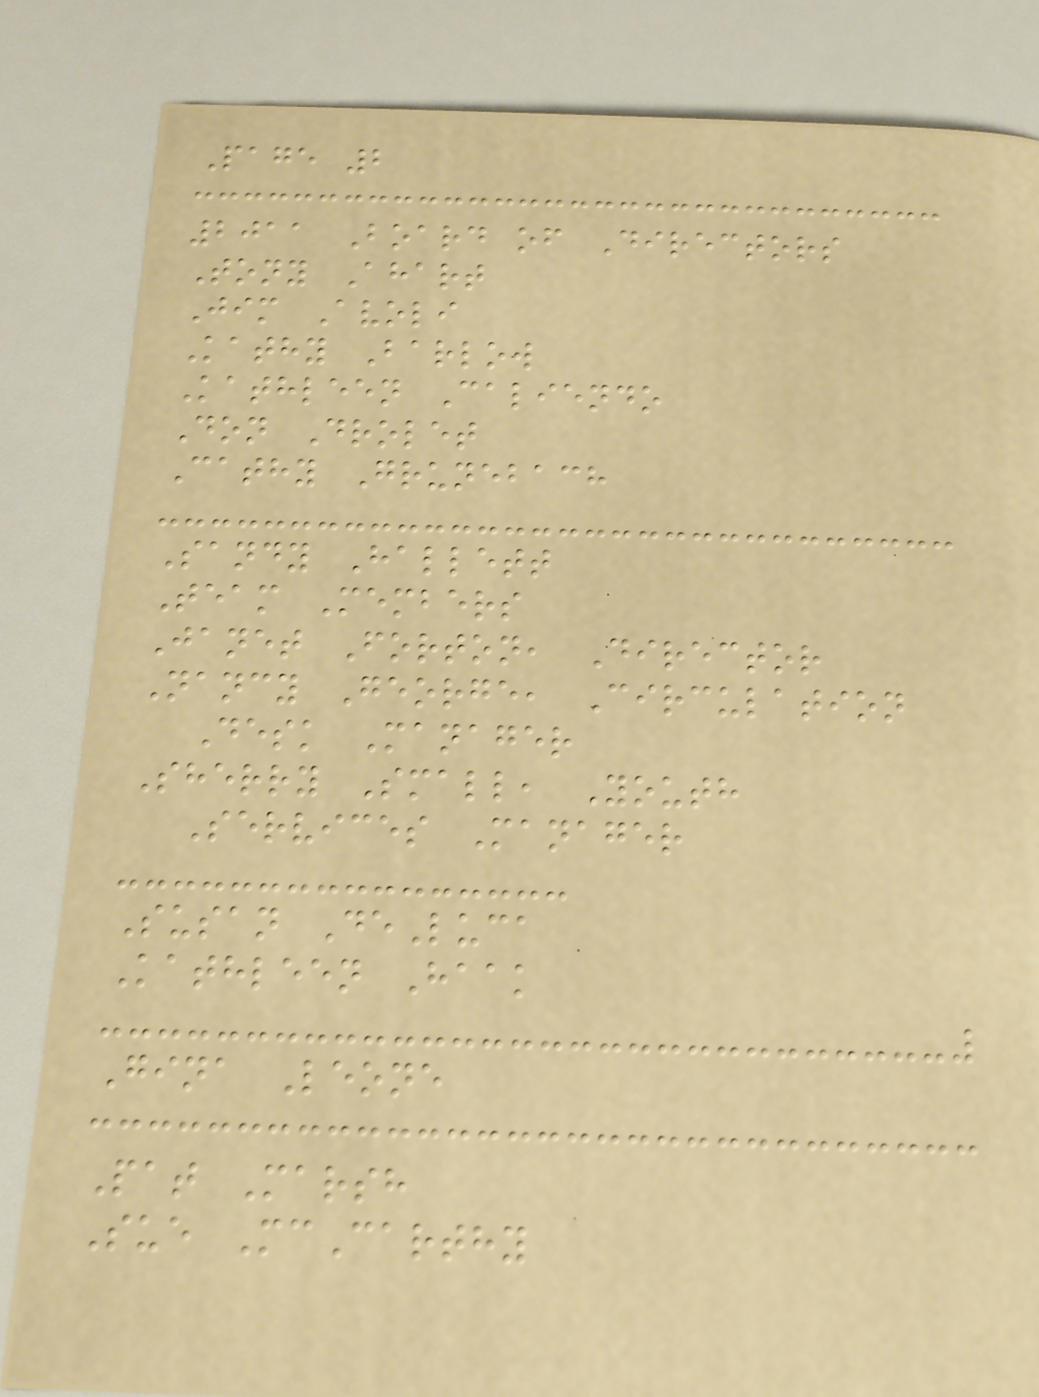Page 2
2011 Board of Directors
Tony Ahart
Jim Avoli
Kathy Barlow
Kathleen Caliendo
Don Drolet
Cathy Grunebach
Sandy Hallett
Team Members
Janet Forton, Director
Nancy George, Circulation
Desk Manager
Sherry Small, Youth
Services Manager
Susan DeLuca
Kathleen Haak
Gina Leone
Pat Marsh
Sue McCarthy
